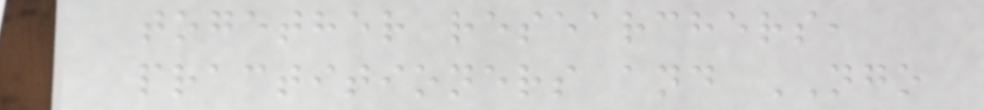together researchers,
practitioners and NGO
